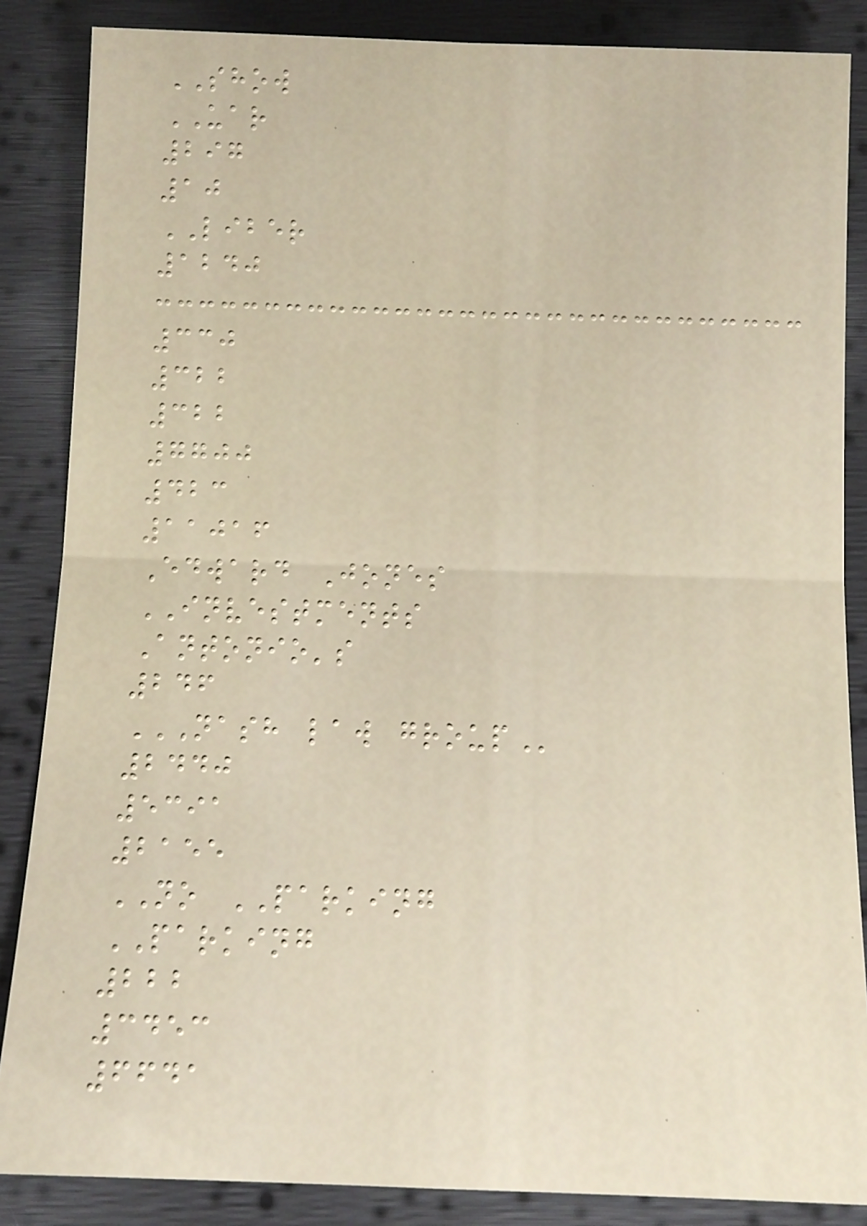SHOW
UAR
297
10
LIBER
1240
330
322
322
7700
423
11016
Edward Jones
INVESTMENTS
Antonio's
246
NASH LAW GROUP
2440
5391
2155
NO PARKING
PARKING
222
3453
6641
